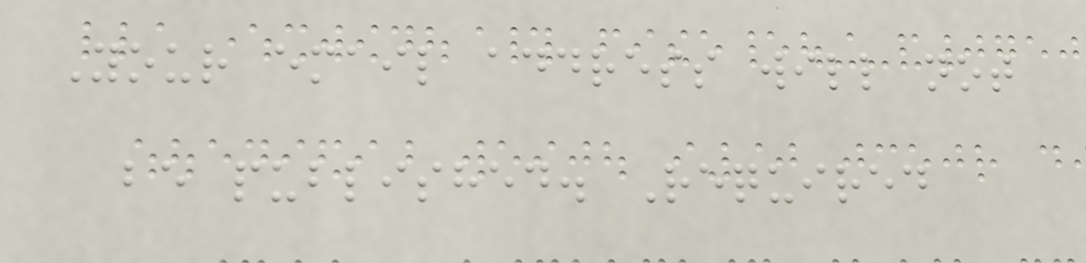Your email address will not
be published. Required
